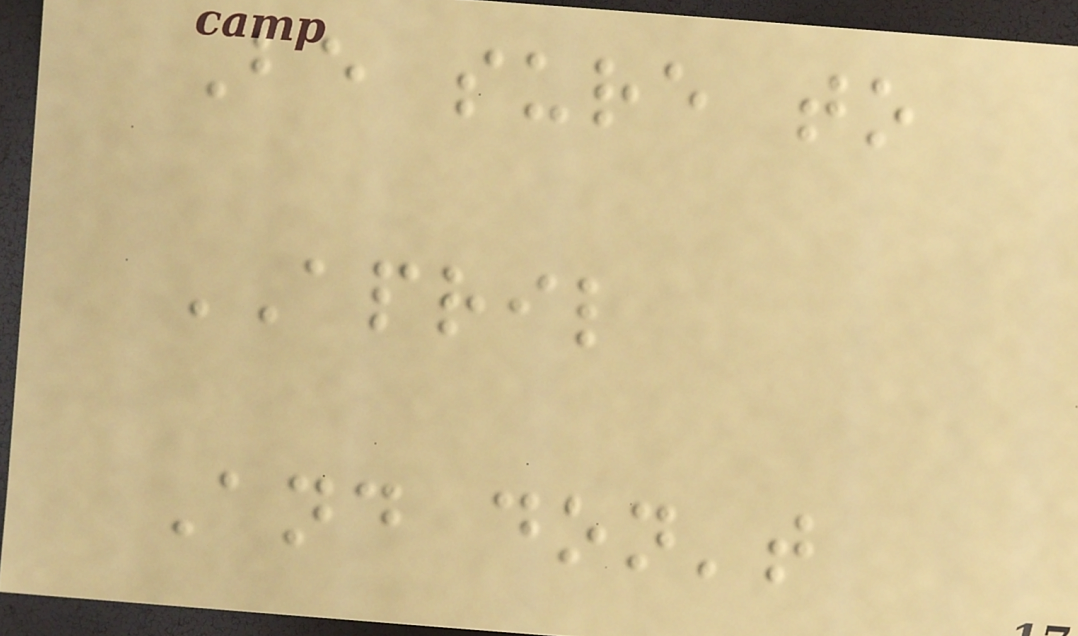Be sure to
APRIL
And don't
